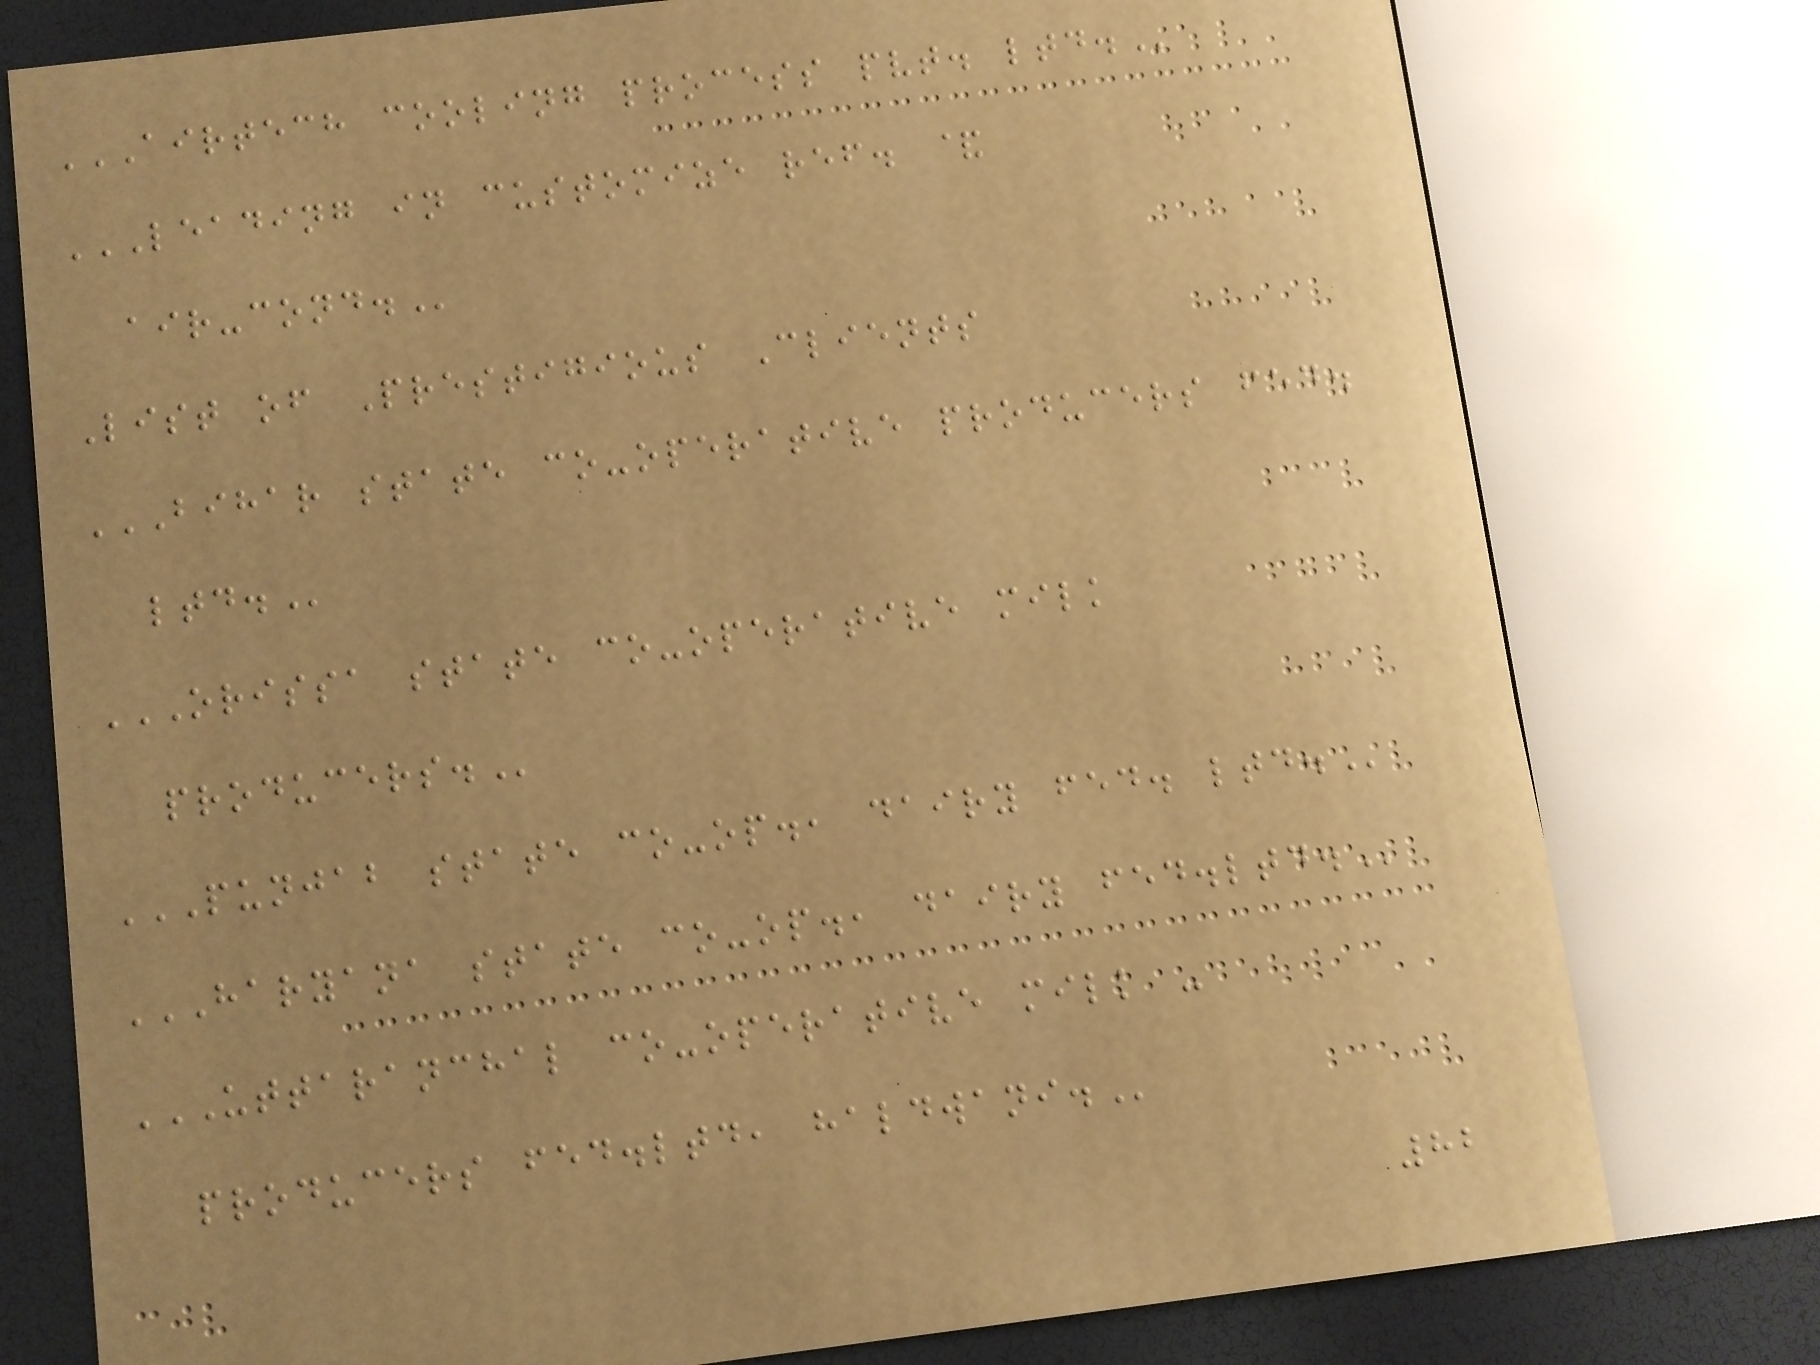AIRTECH COOLING PROCESS PVT. LTD.
LEADING IN CUSTOMIZE REF. &
AIR-COND.
List of Prestigious Clients
BIHAR STATE CO-OPERATIVE PRODUCERS FED.
LTD.
ORISSA STATE CO-OPERATIVE MILK
PRODUCERS.
PUNJAB STATE CO-OP., DAIRY FED. LTD.
HARYANA STATE CO-OP., DAIRY FED.LTD.
UTTARANCHAL CO-OPERATIVE MILK -
PRODUCERS FED.LTD, HALDWANI.
82
